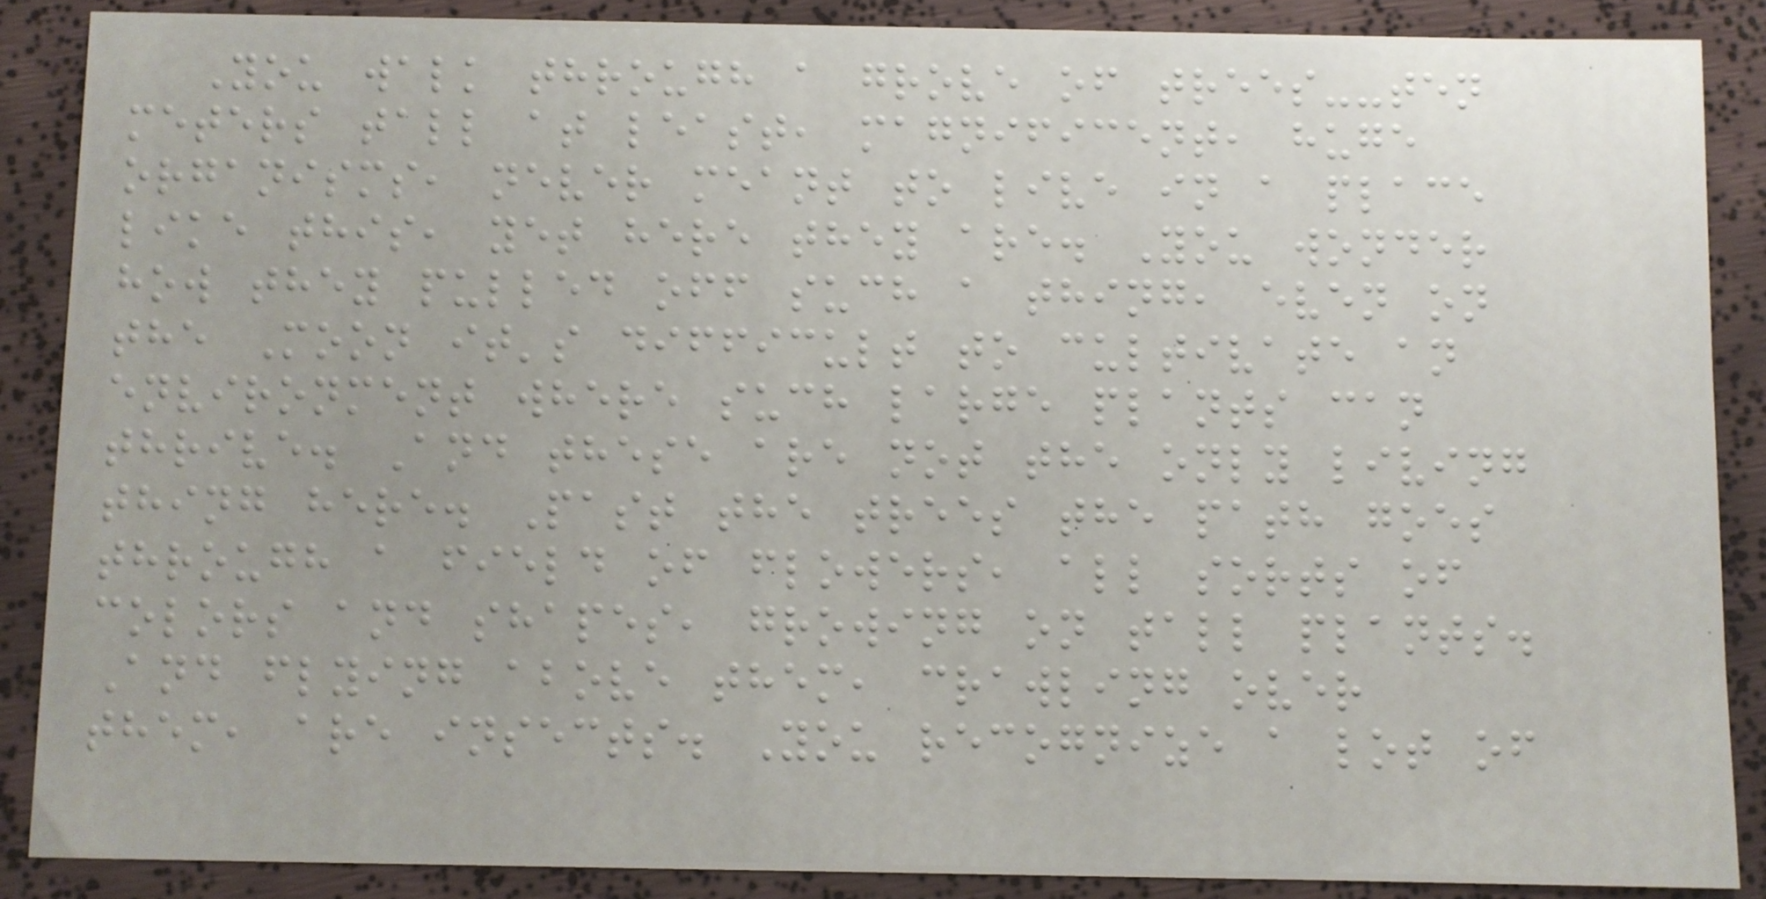You walk through a grove of trees--ten
meters tall at least, magnificent, huge
organisms, never meant to live in a place
like this, yet here they are. You wonder
how they pulled off such a thing, even on
the Moon it's difficult to cultivate an
environment where such large plants can
thrive. And these are not the only living
thing here. Past the trees the path goes
through a field of flowers, all sorts of
colors and shapes, growing on tall plants.
And flying above them, crawling over
them, are insects. You recognize a lot of
